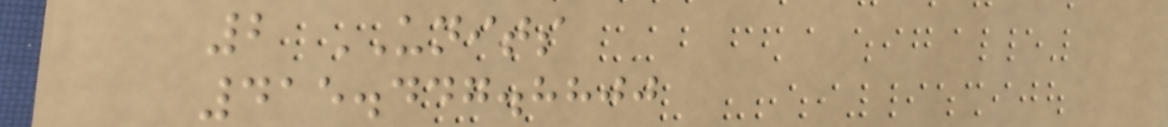2 UNITS
415.447.8800
